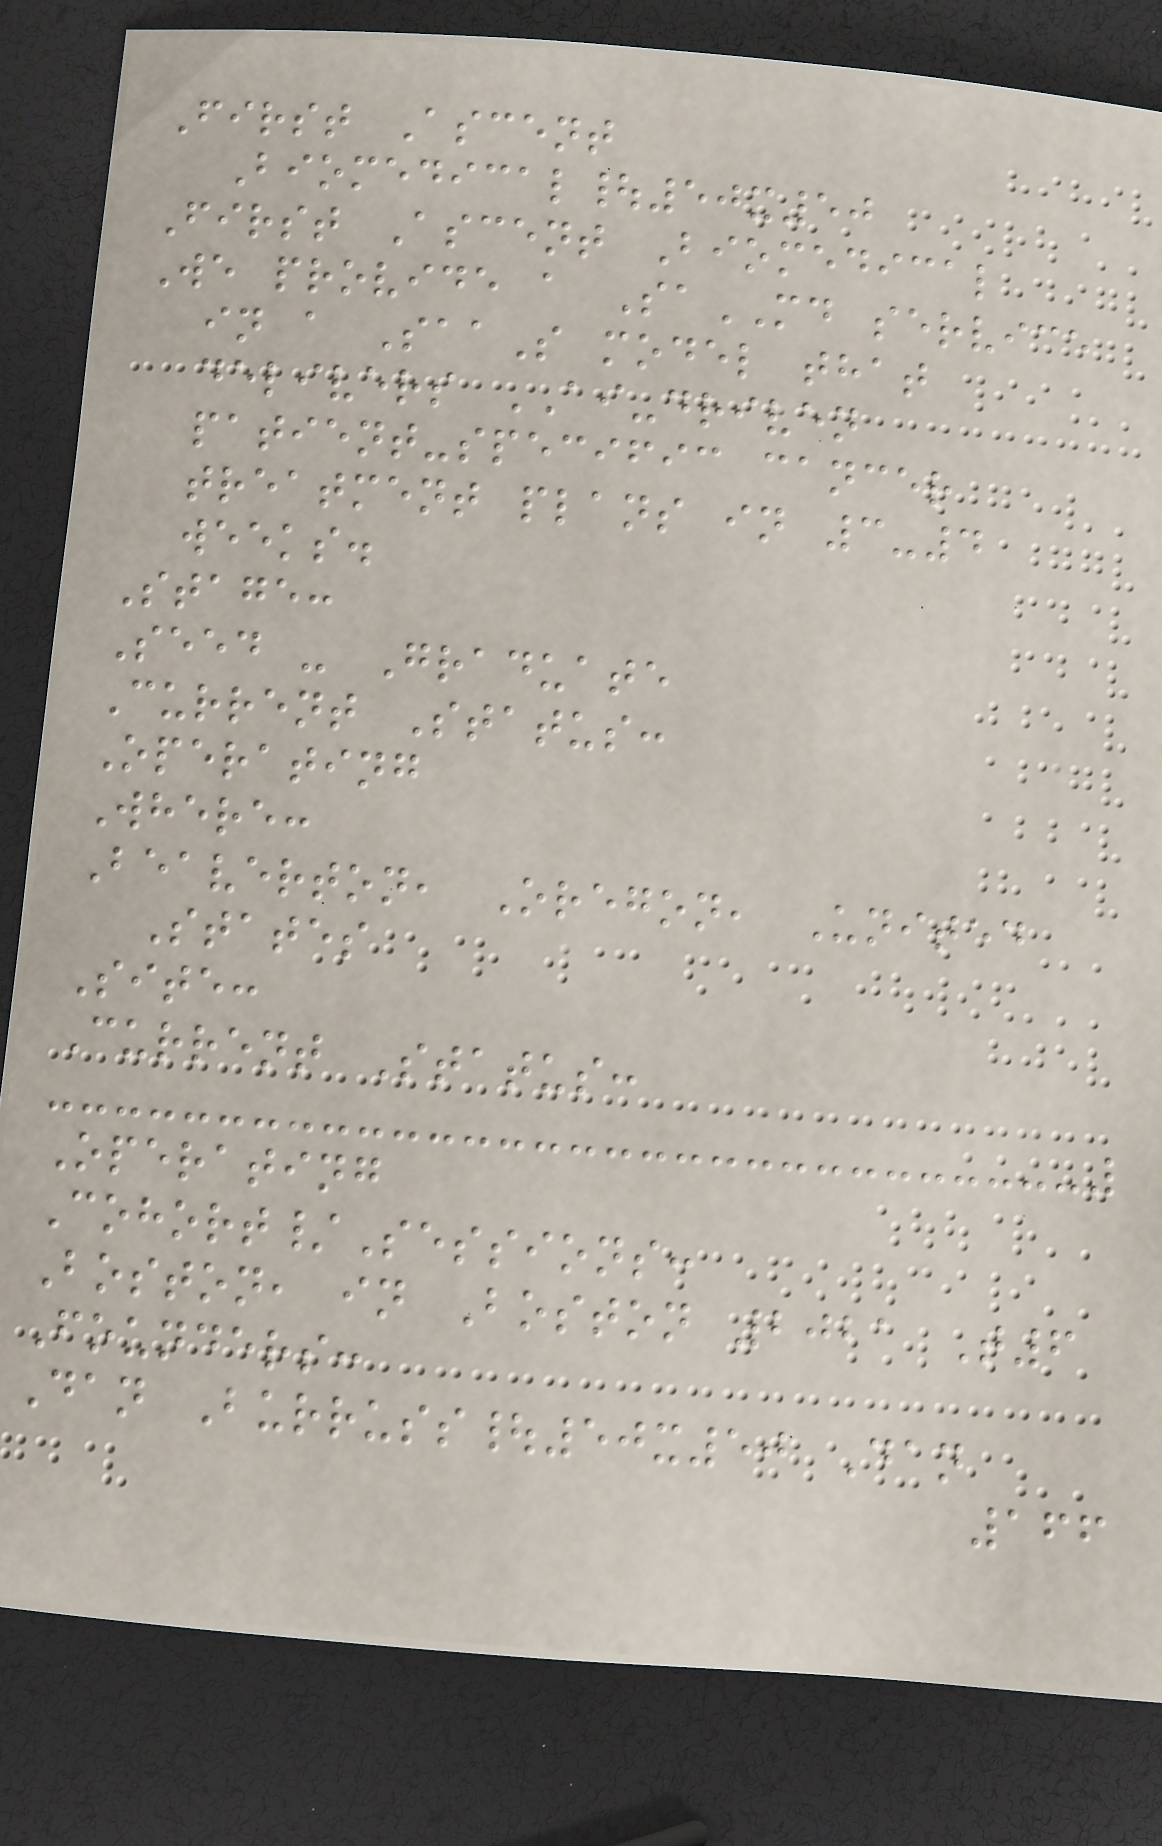First Ascent
Biomedical|50x50
First Ascent Biomedical
We provide a SaMD service
in a SaaS model that
delivers AI-driven
patient-specific cancer
treatment plans in 3-4
weeks.
Stage:
Seed - Graduate
Current Status:
Operating
Where:
Beaverton, Oregon, United
States
Site:
Current Status:
Operating
Cohort/Sessions:
Boston, in Boston 2021 T6
Founders:
Dan Burruss|50x50 Dan
166
